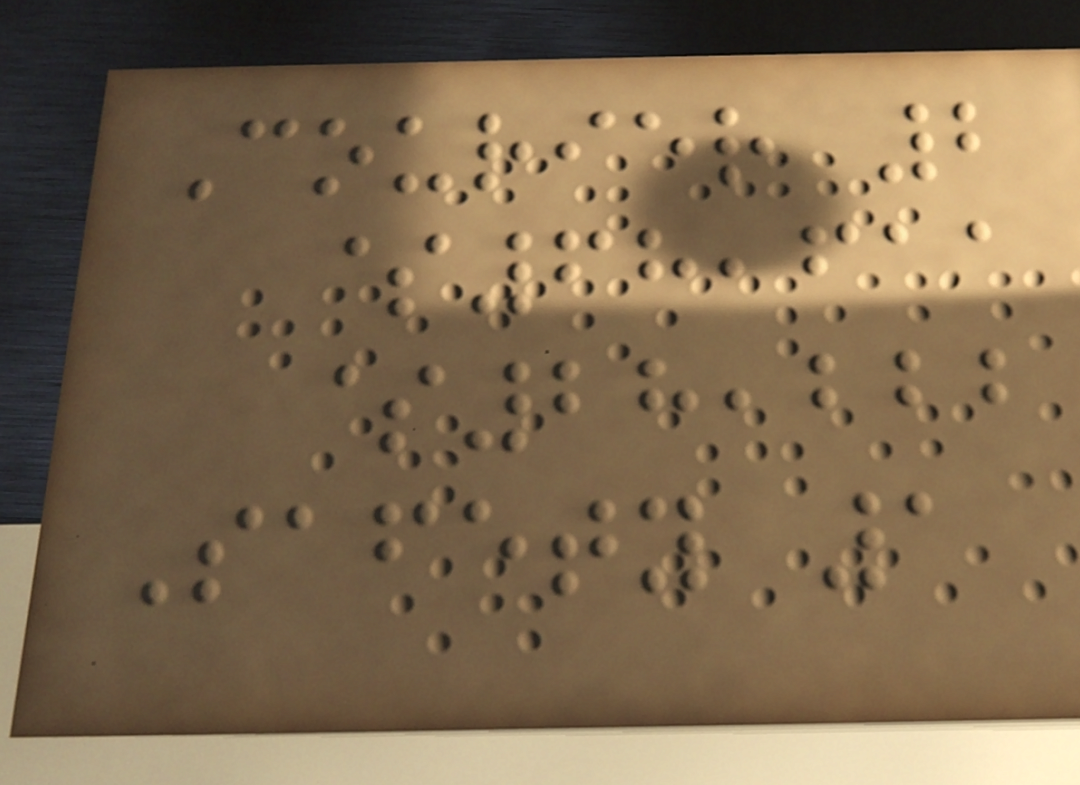Courier 2
$68,611
$28,222
Safety 1
